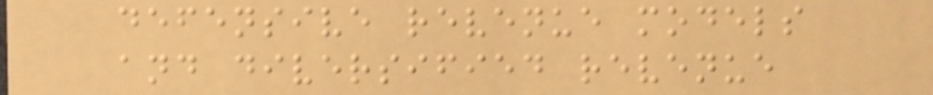defensive revenue models
and diversified revenue
